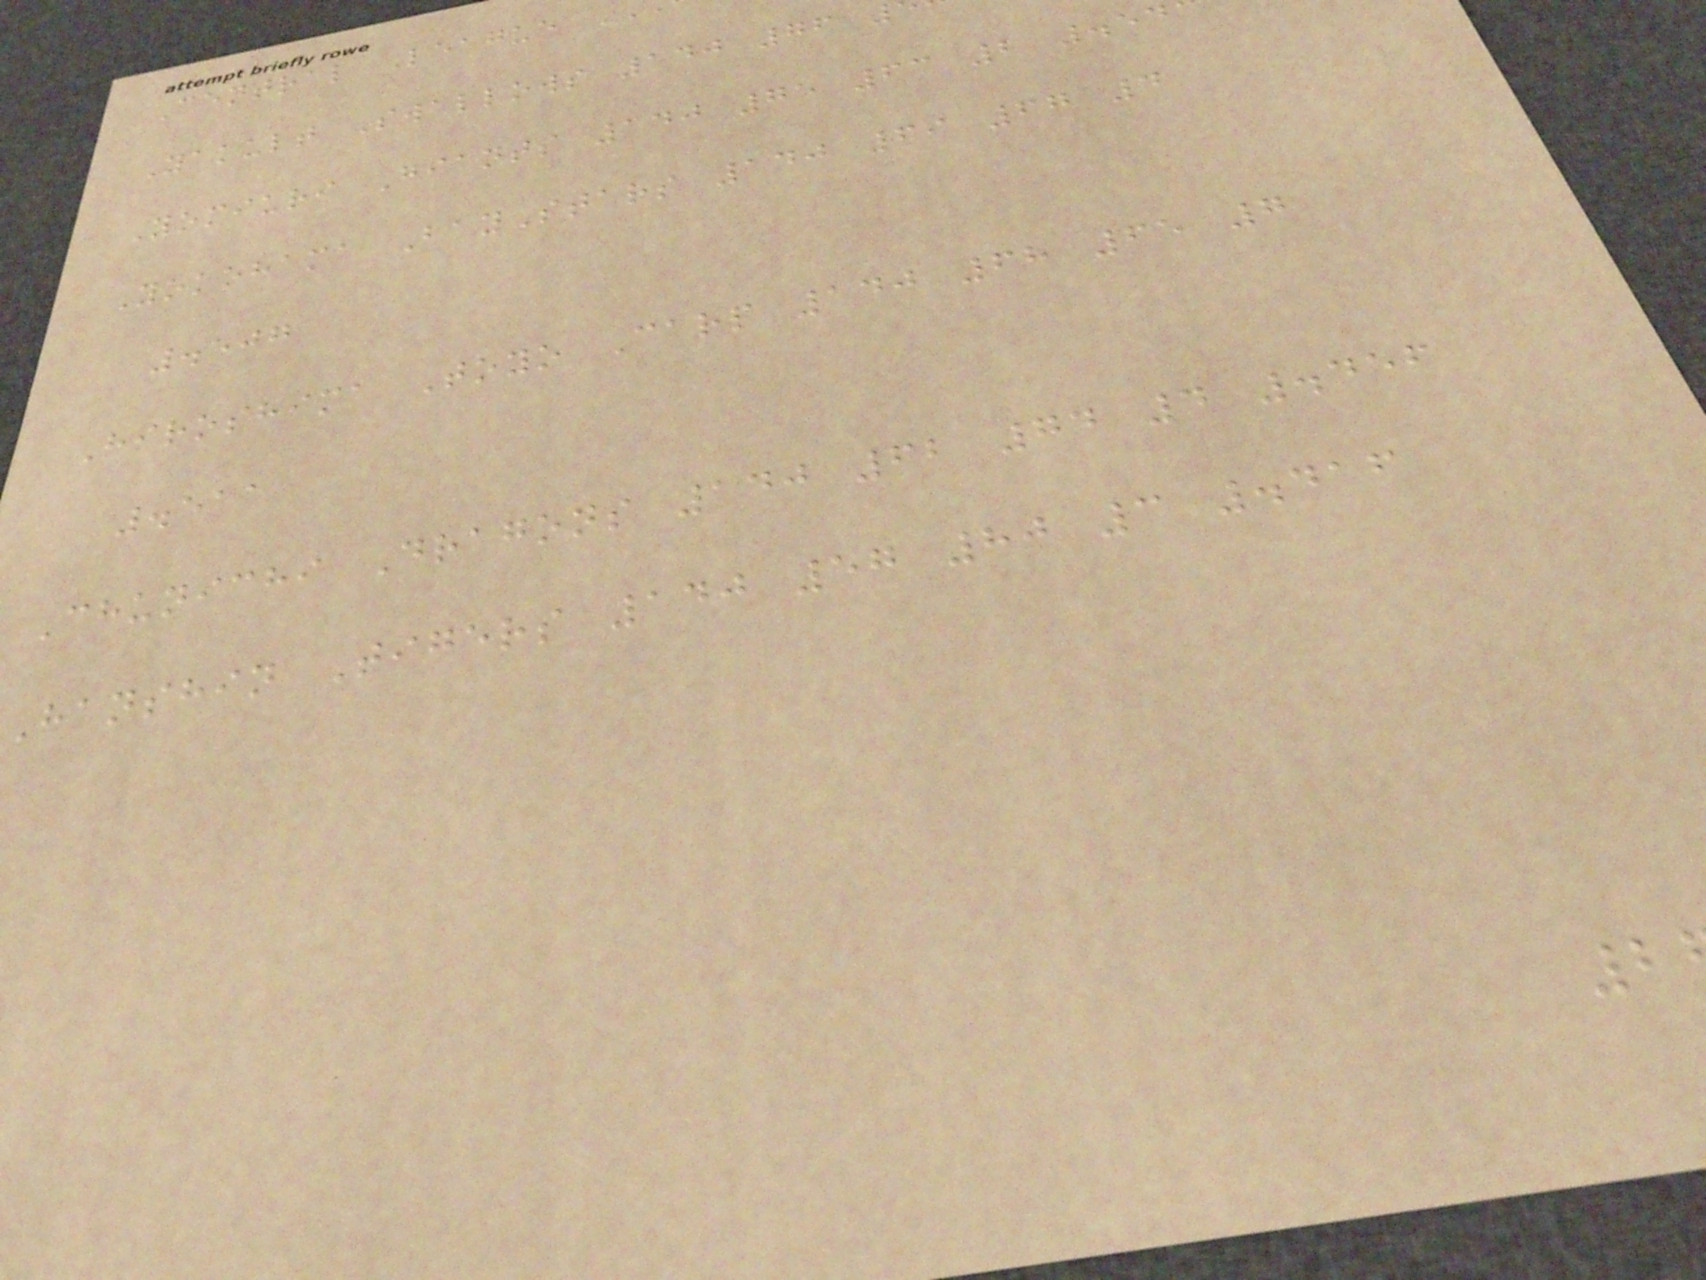Central League
Yakult Swallows 140 76
Yomiuri Giants 140 75 63 2 .54
Yokohama BayStars 140 69 67 4
.507
Hiroshima Toyo Carp 140 68 65 7
.511
Chunichi Dragons 140 62 74 4 .456
Hanshin Tigers 140 57 80 3 .416
